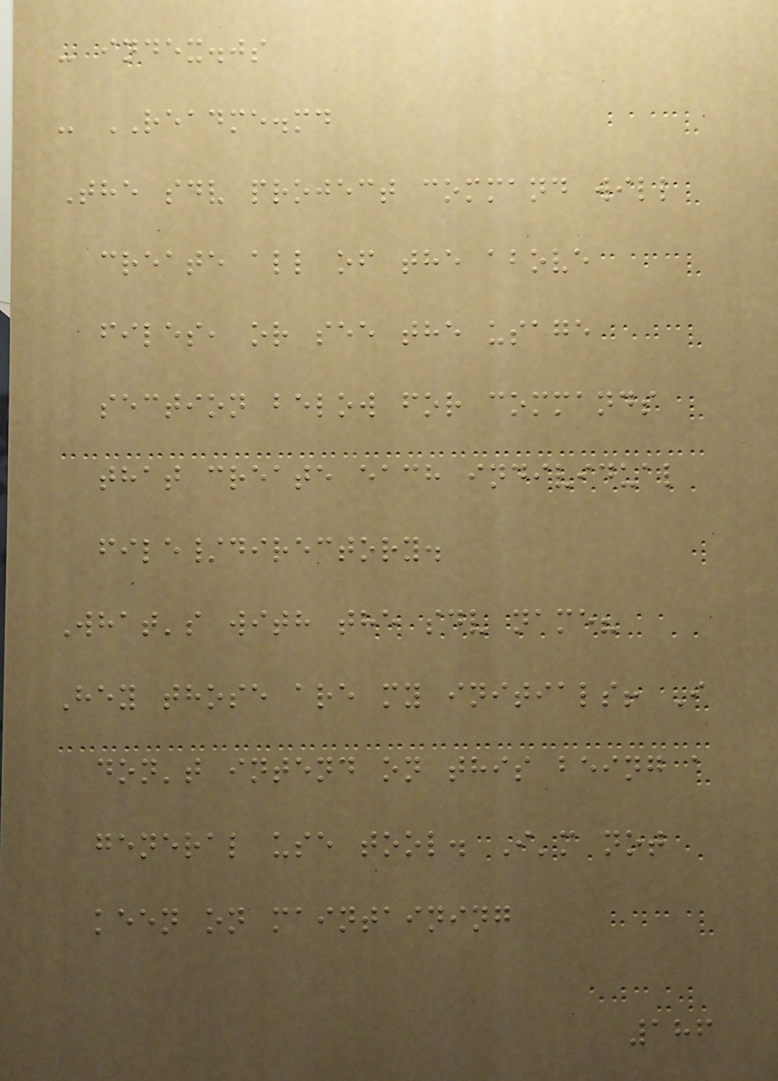- index.js
- README.md
The sdv project command will
create all of the above
files, or see the usage
section below for commands
that create each individual
file/directory.
What's with the sdv name?
Hey those are my initials! I
don't intend on this being a
general use tool. I'm not
keen on maintaining
186
